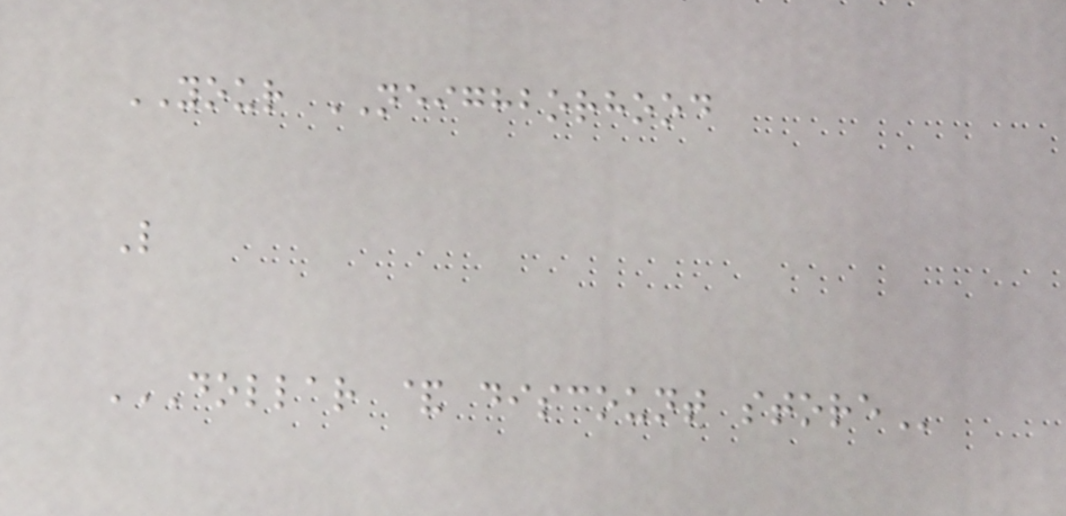YOUR NEIGHBORHOOD
L
DOLLAR & DISCOUNT STORE
